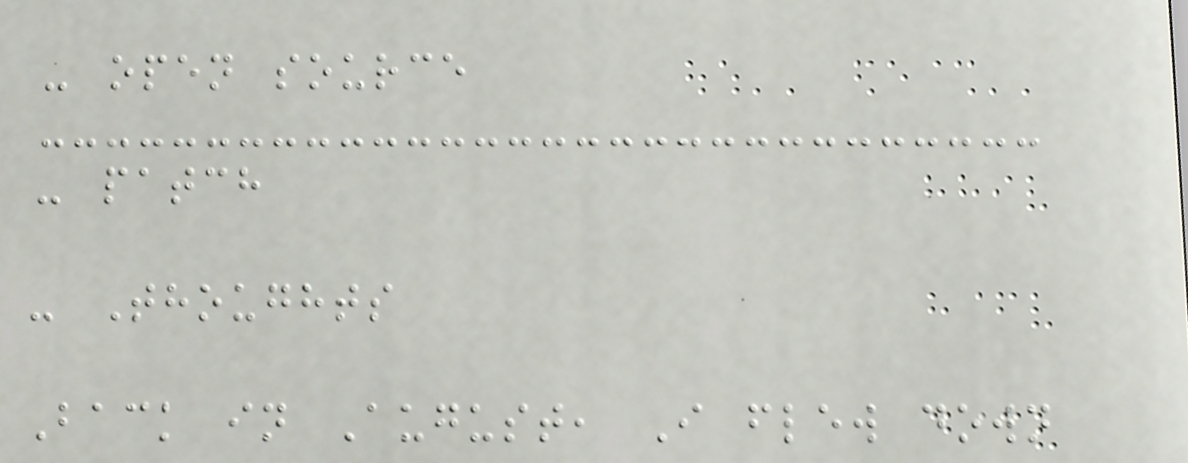- open source
- patch
- Thoughts
Back in August, I flew down
